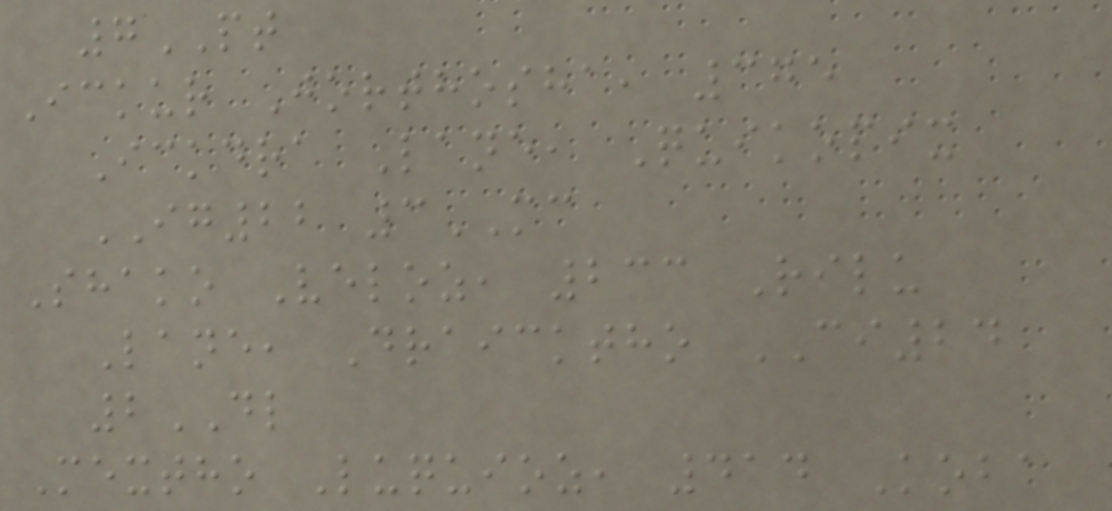7PT
Ickur Jorthosha, 375
Ickdra Lane, Quikopix
IG22 3MC
Shako Veloz, 233 Rilu
Lane, Draicktho CI24
2DL
Mextho Luquioz, 414 Koba
